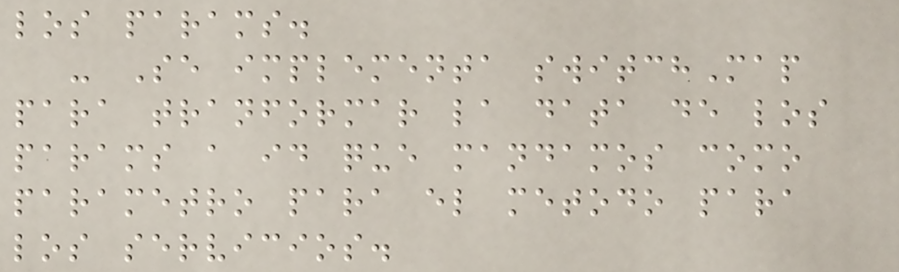los params.
- Se implementa switchMap
para tranformar la data de los
params a id que mandamos como
parametro para el metodo para
los servicios.
